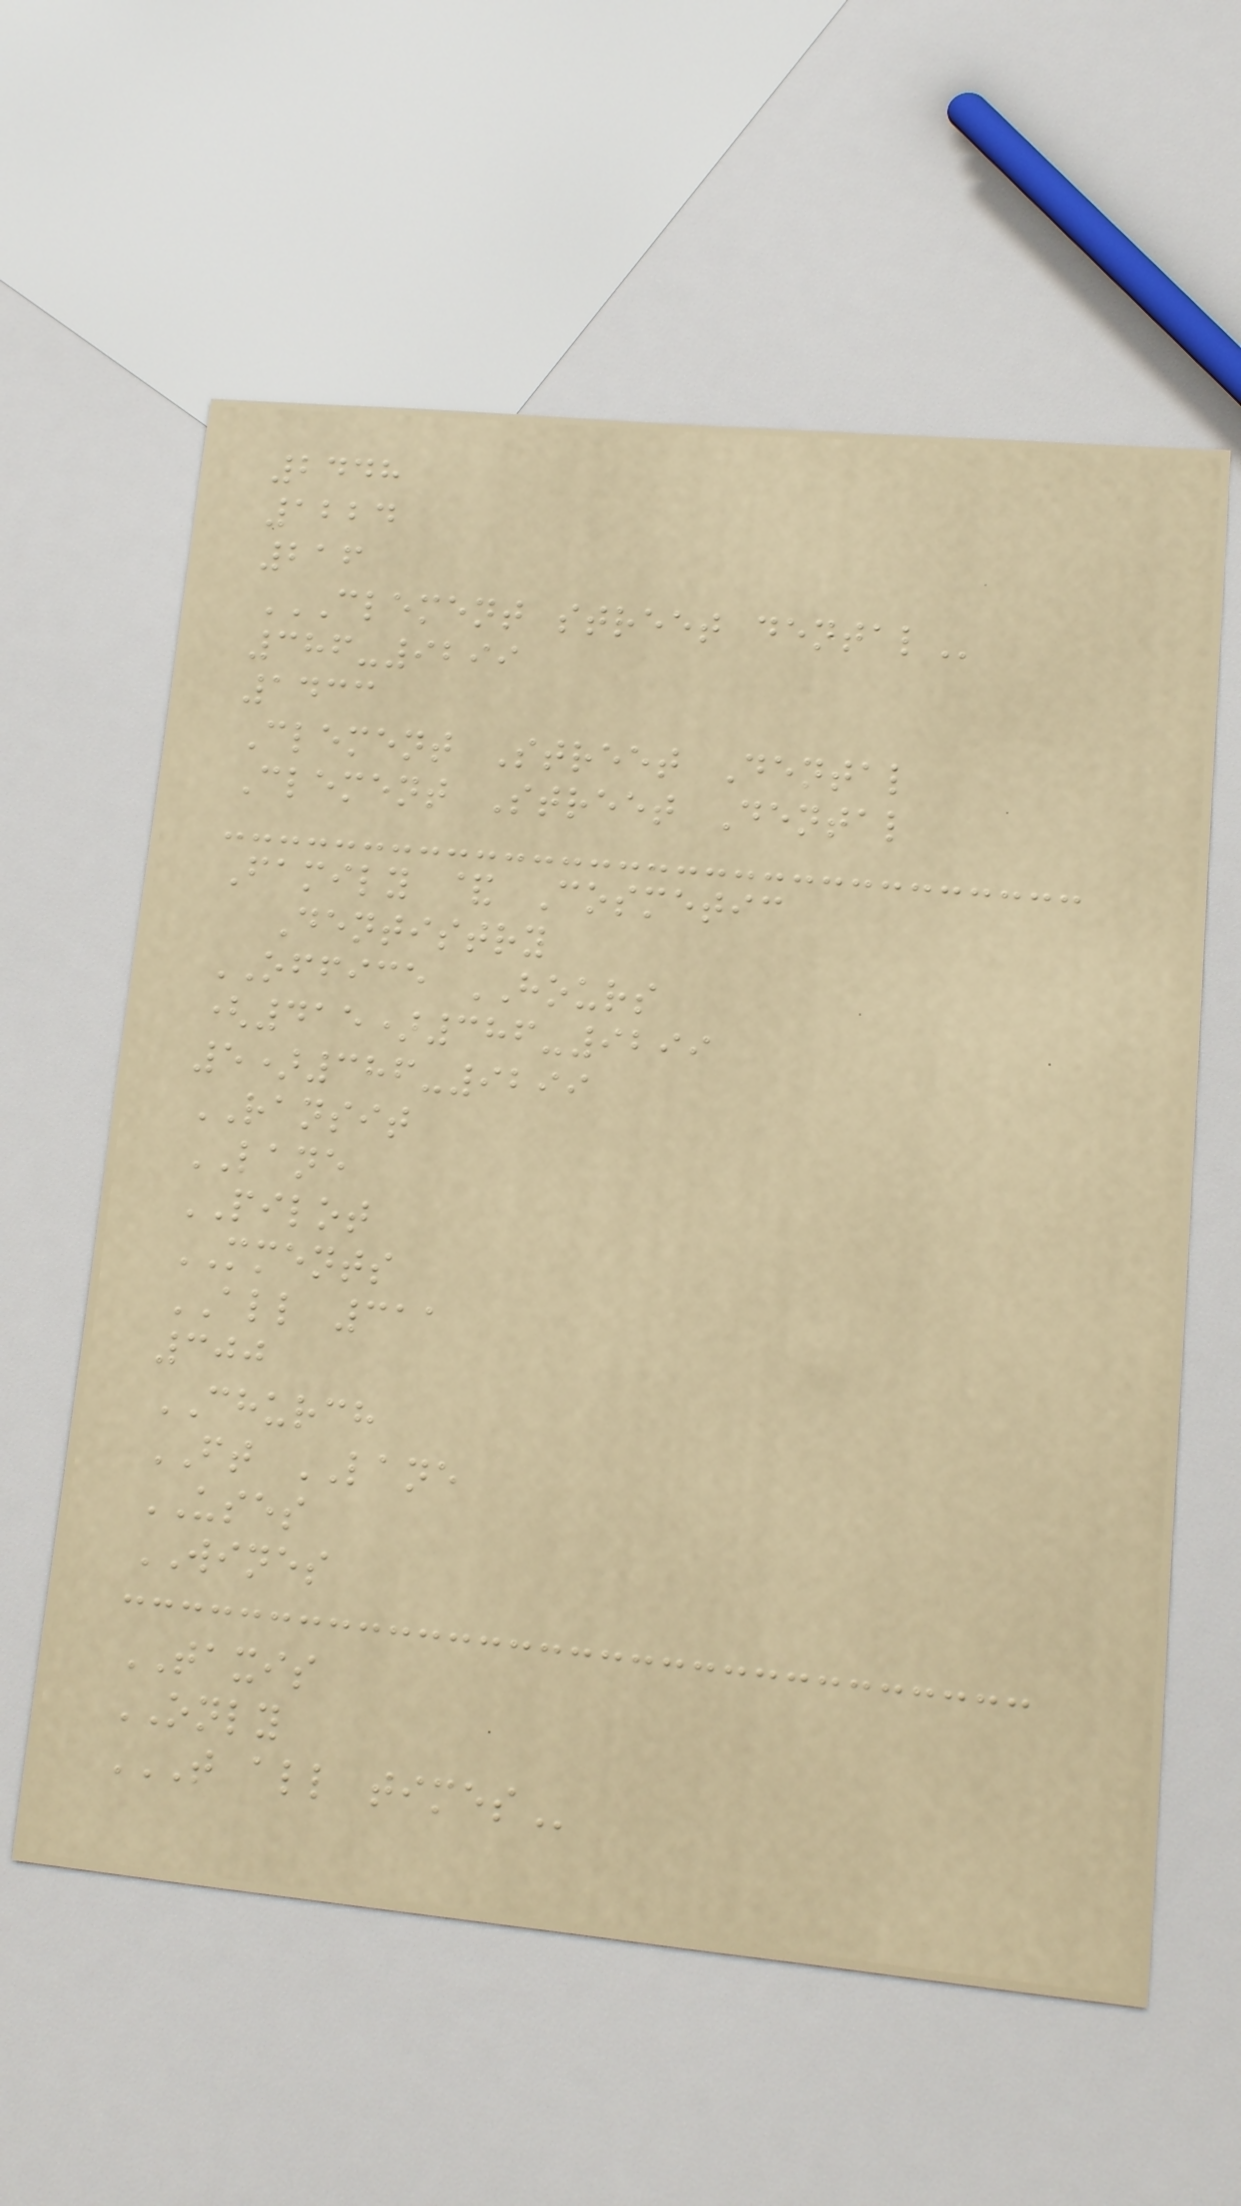2448
1224
216
CLEMENT STREET DENTAL
386-9299
1433
Clement Street Dental
Clement Street Dental
Family & Cosmetic
Dentistry
OFFICE HOURS
(415)386-9299
5)386-9299
RANSIT
LANE
PILOT
MMENTS
ALL 311
300
CHURCH
FT LANE
USES
WINES
TAXIS
ONLY
T ALL TIMES
